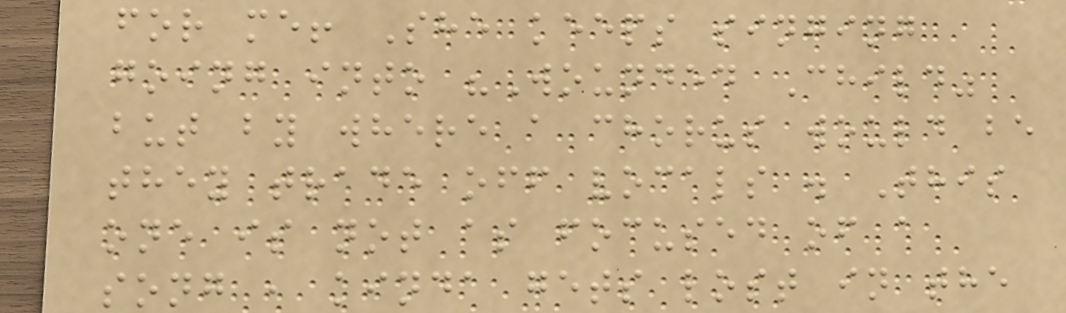for me! She keeps singing
going into "Wounded Child"
but by where a chorus would be
they trade off vocals . This
one is not as focused of a
song , kinda gets lost in the
